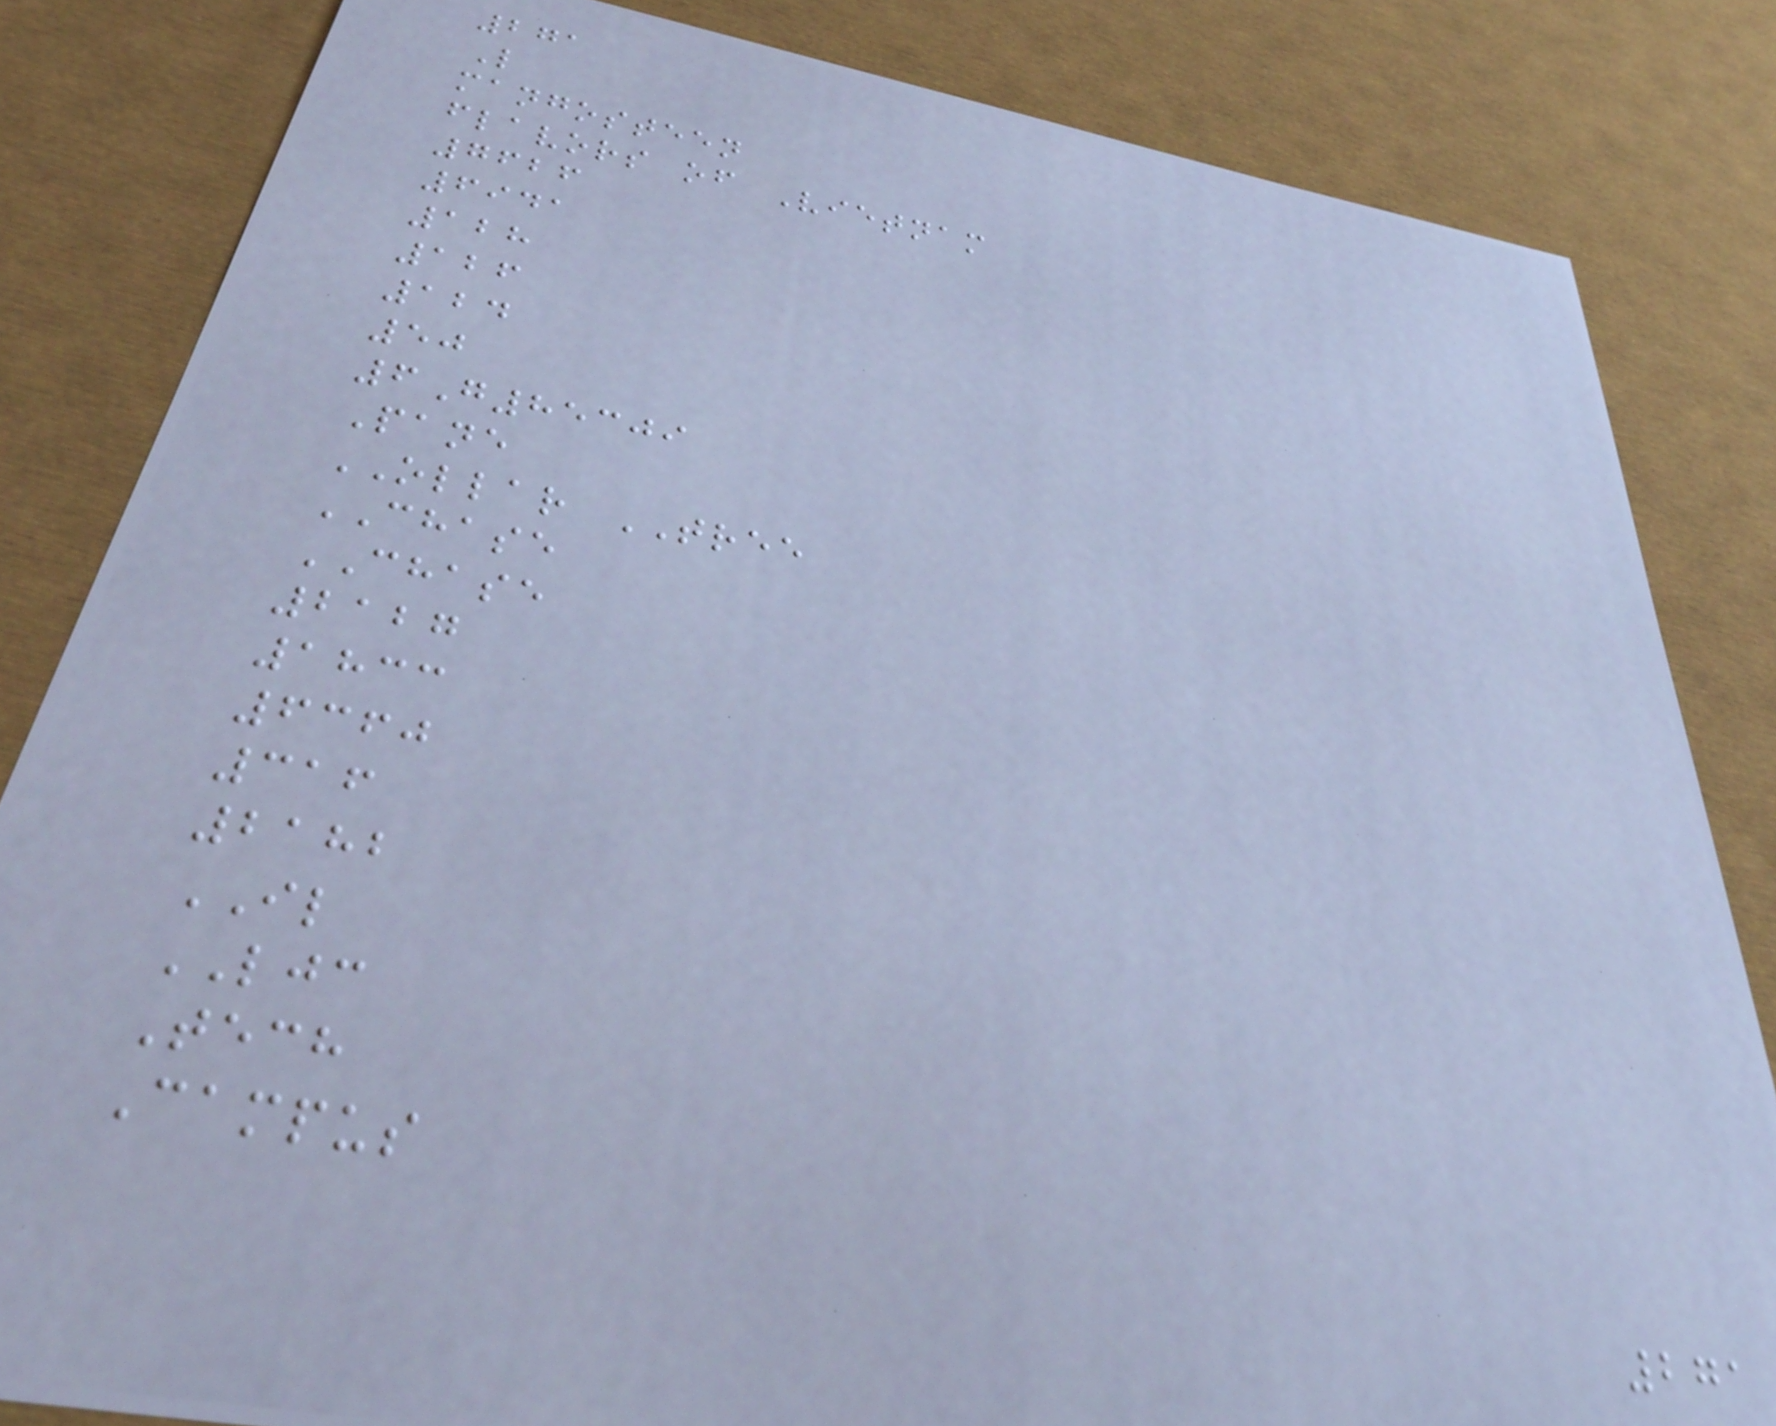271
L
mangosteen
flavors of Vietnam
7626
6941
128
126
124
50
6G85309
Pane
OLLAR TREE
CHASE
CHASE
2127
1833
6360
316
2182
IL
LJC
Tech
Campus
271
